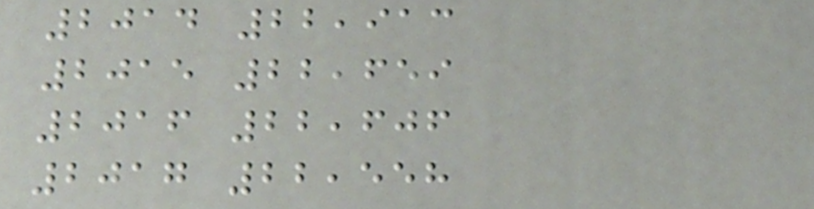2014 22,913
2015 22,659
2016 22,606
2017 22,558
